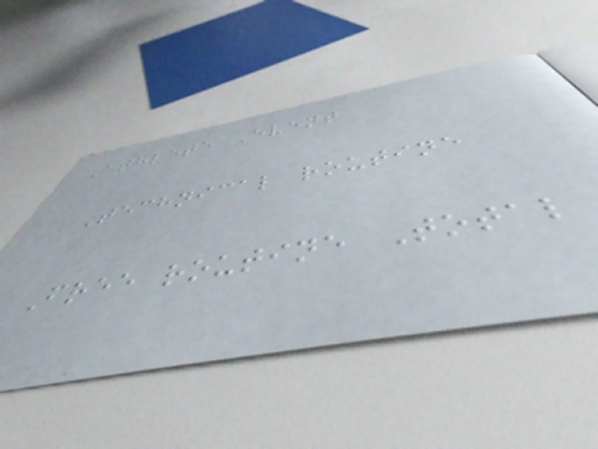Athlete Event
Technical routine
Free routine Total
